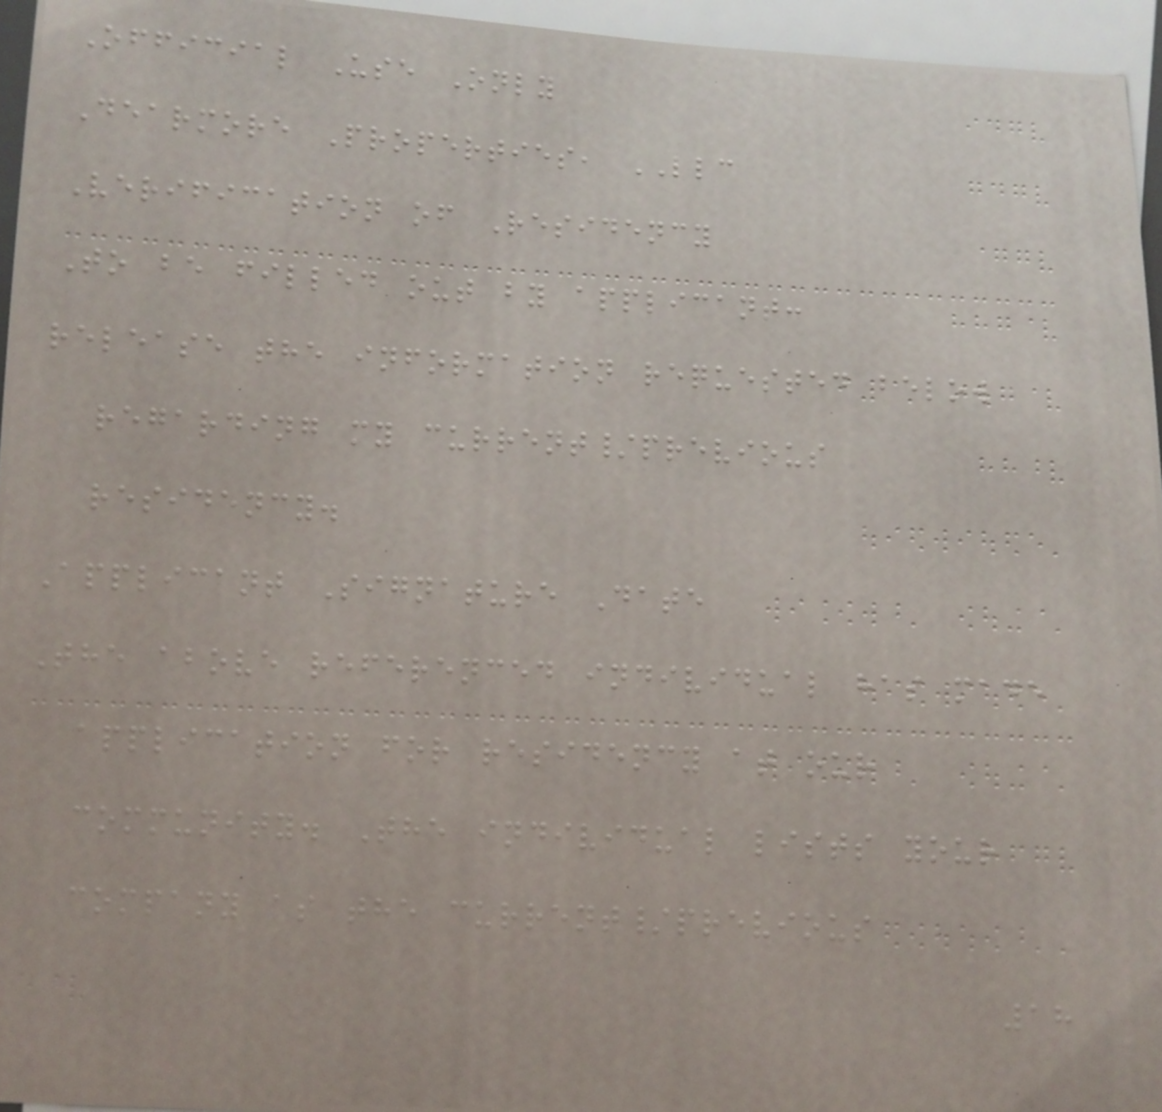Official Use Only
Dearmore Properties, LLC
Verification of Residency
To be filled out by applicant:
release the information requested below
regarding my current/previous
residency.
Applicant Signature Date
The above referenced individual has made
application for residency at our
community. The individual lists your
company as the current/previous
18
